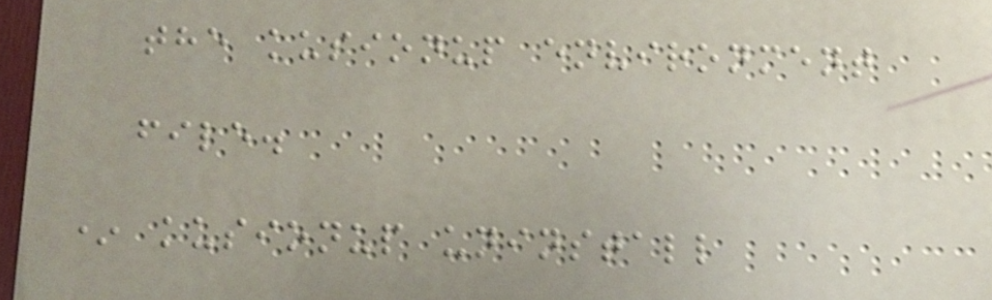the kusionup environment
file.
* kusionup uninstall
